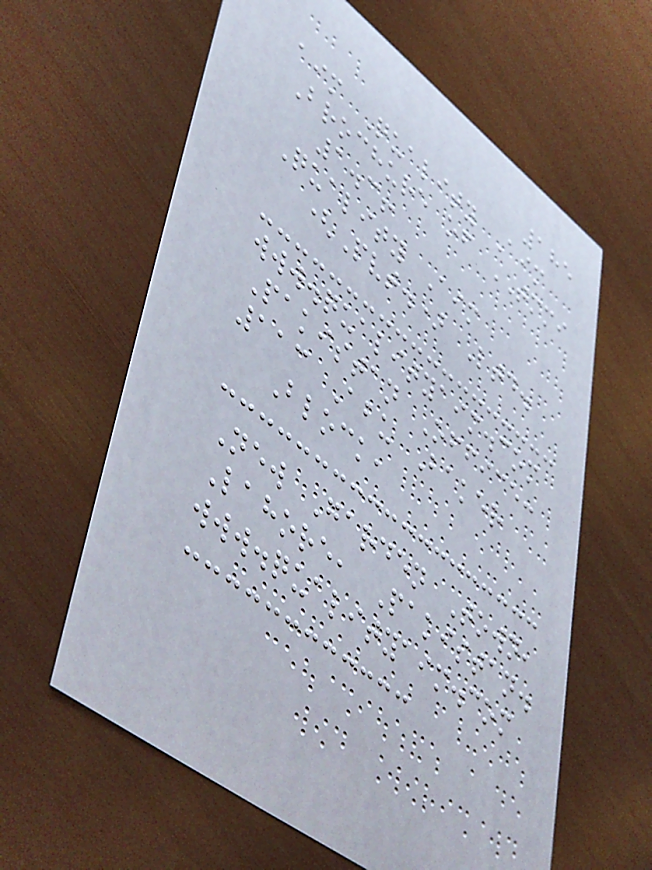185
aim Quality Aim
Brochure of TMMI
1.3!
Quality Aim
(Pvt.) Ltd.
www.qualityaim.com
Pakistan Office:
113 Abu Baker
Block,
New Garden Town,
Lahore, Pakistan.
www.qualityaim.com
